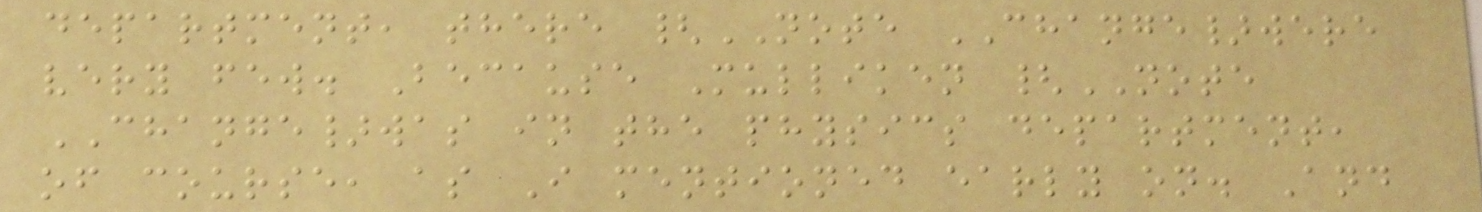department, there {NOTE CHANGE}were
very few. Because Mulliken {NOTE
CHANGE}was in the physics department,
of course, as I mentioned early on. And
